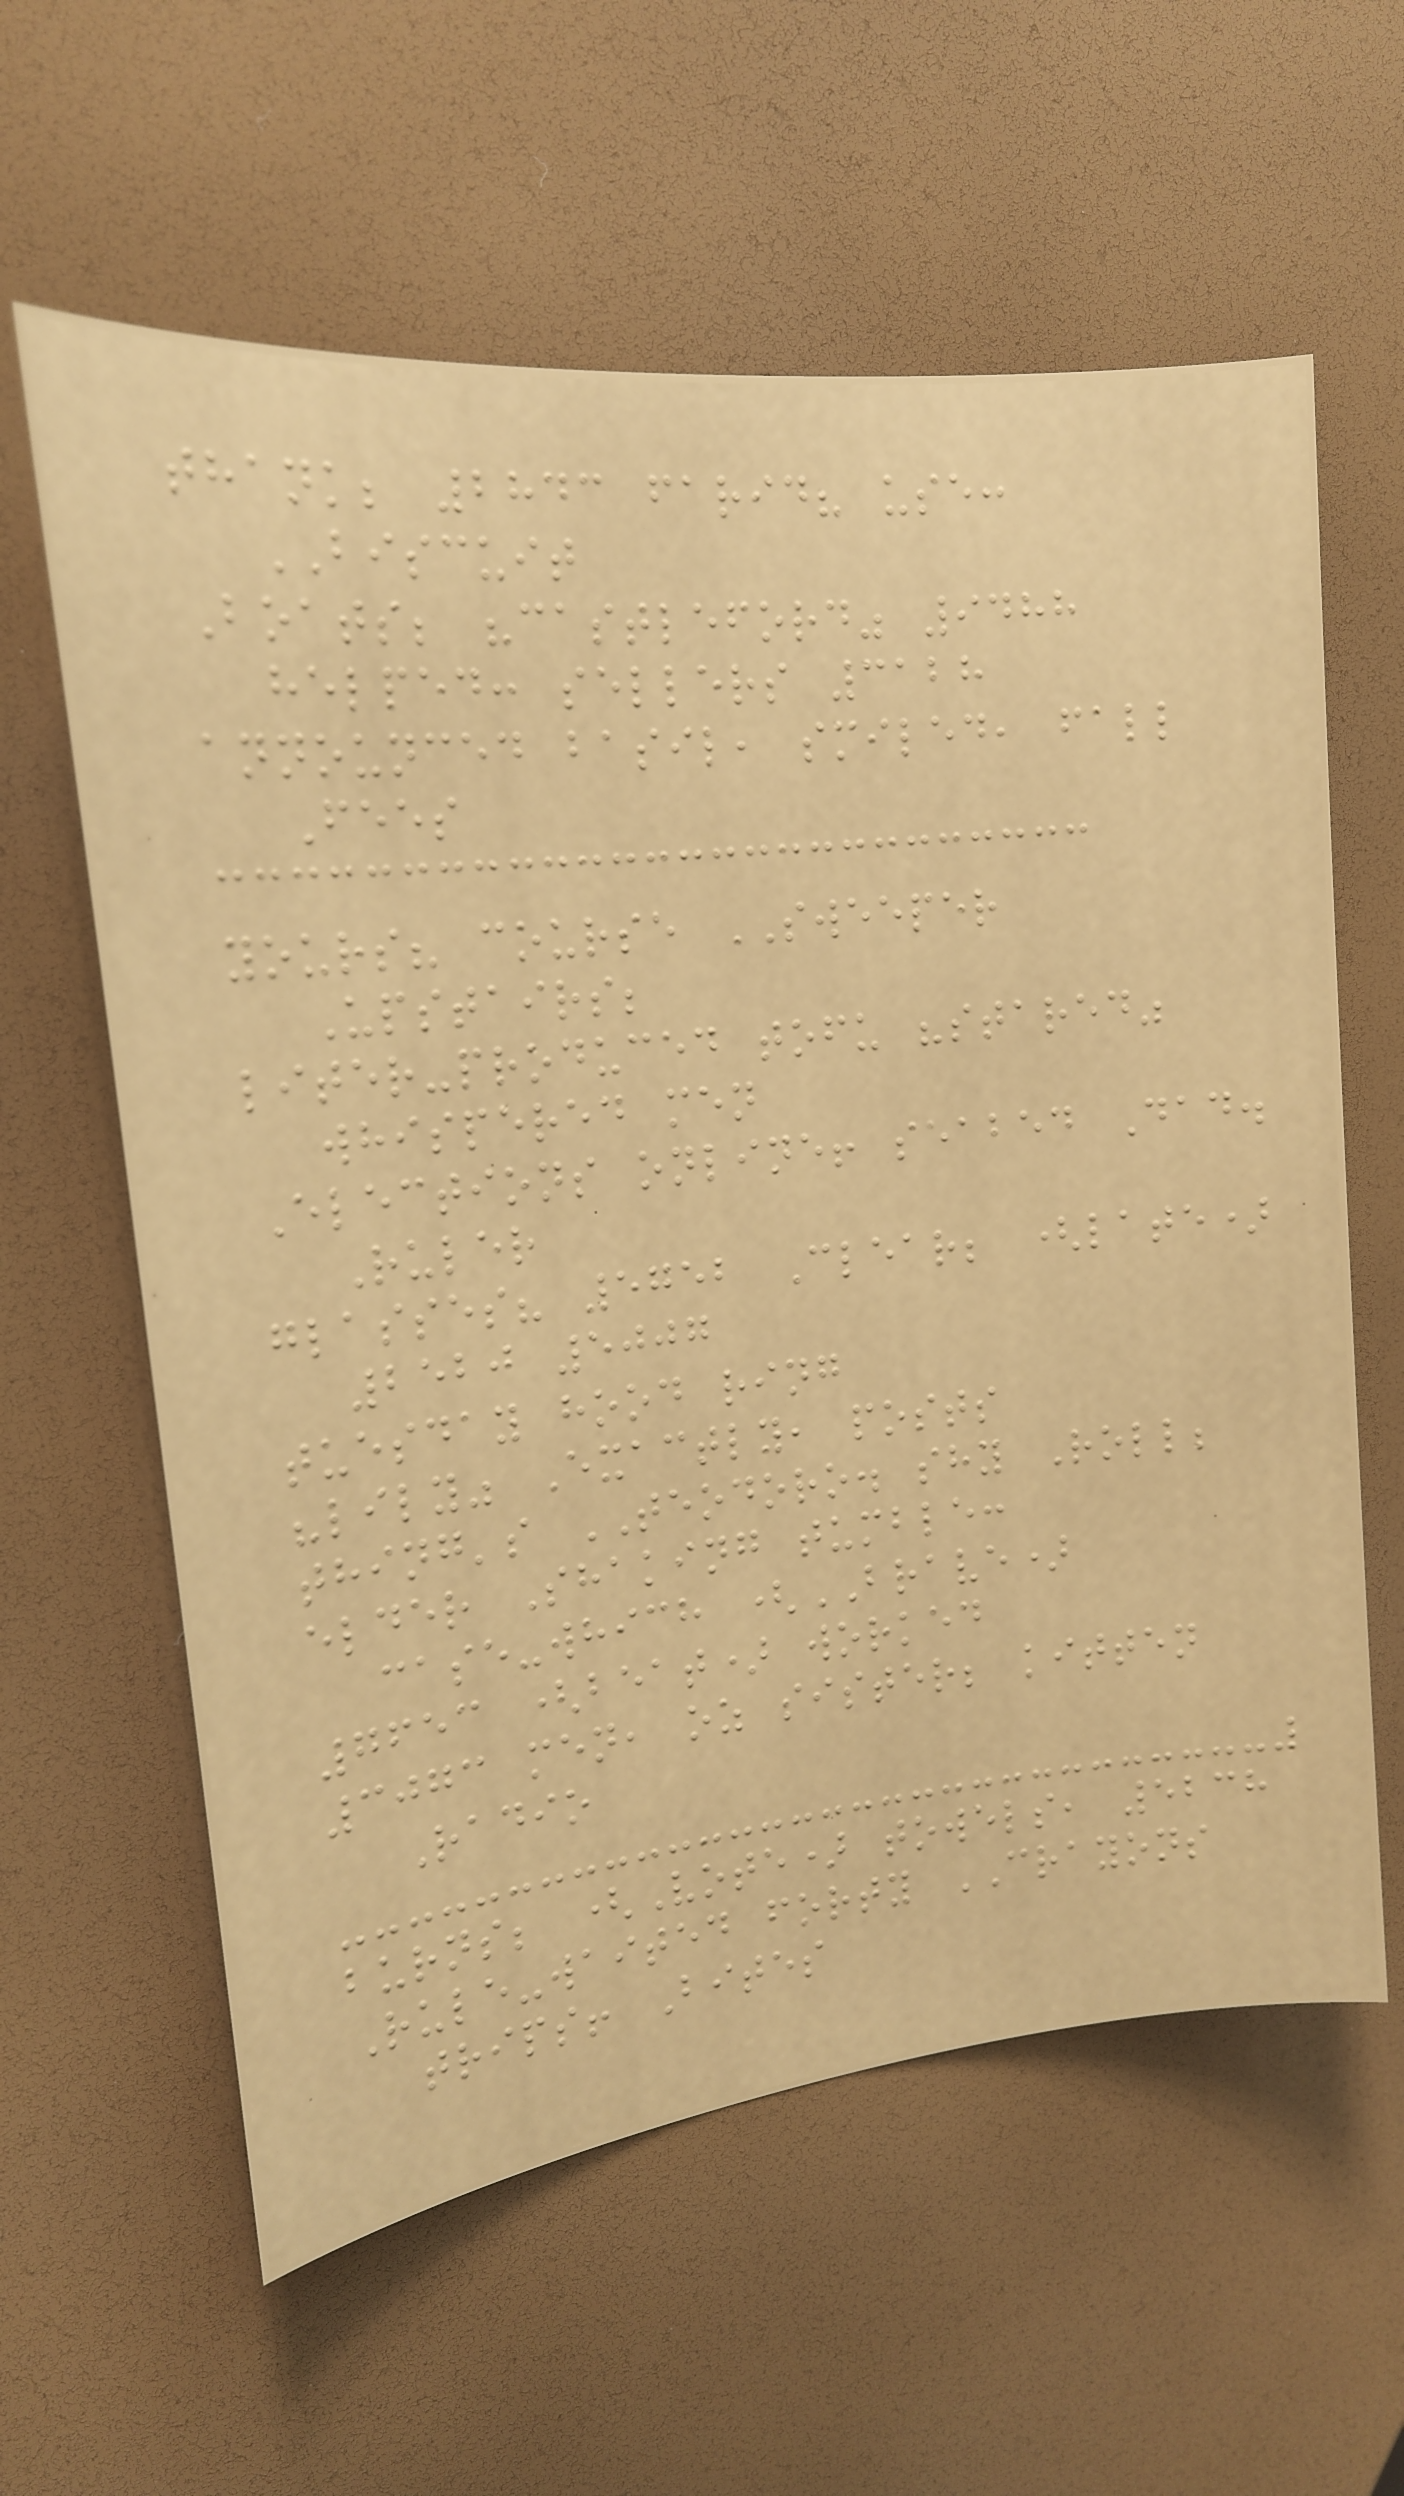thank; 2843 farid? use:
BISCUIT
Boats; "castleford" 9488
helped: sellers 3128
announced basil, smiled, fall
Fees
yours? course SWEEPER
Upstairs;
liter-produced tofu "stared"
whispered men
Elections online! seabed Dad.
Ruler
glasses? 5752 Clear; (late)
2520 5007
tuesday hood ring
"lily" Exactly, posts
thing's TEODORO. shy Roll;
elder Shaking tumble:
case-which (BRAVE)
7653 (beat) worked
3073 men, oz sister; kitten
Radio
burns; (Vote) towels, 5238
Rule-waited forty CRAYONS
trips! Bites
